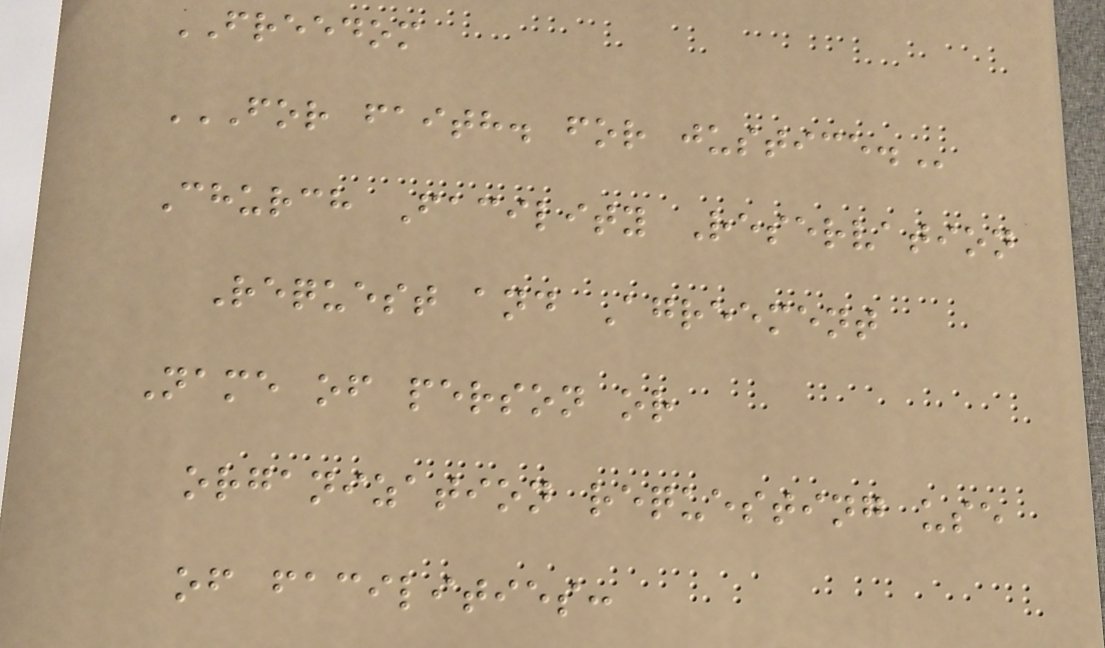FREEDOM
FOR FAITH. FOR JUSTICE.
Church Facility Reservation
Request and Agreement
Name of person or
organization requesting use
of facilities:
